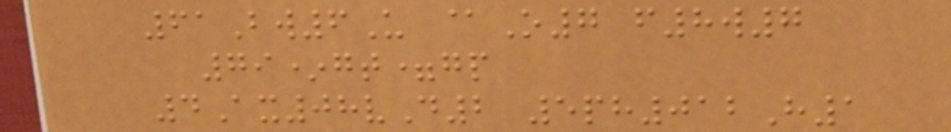61Bw6U @O7 f8w7
79*gt=gp
4Ax08vD2 5ph012H1
